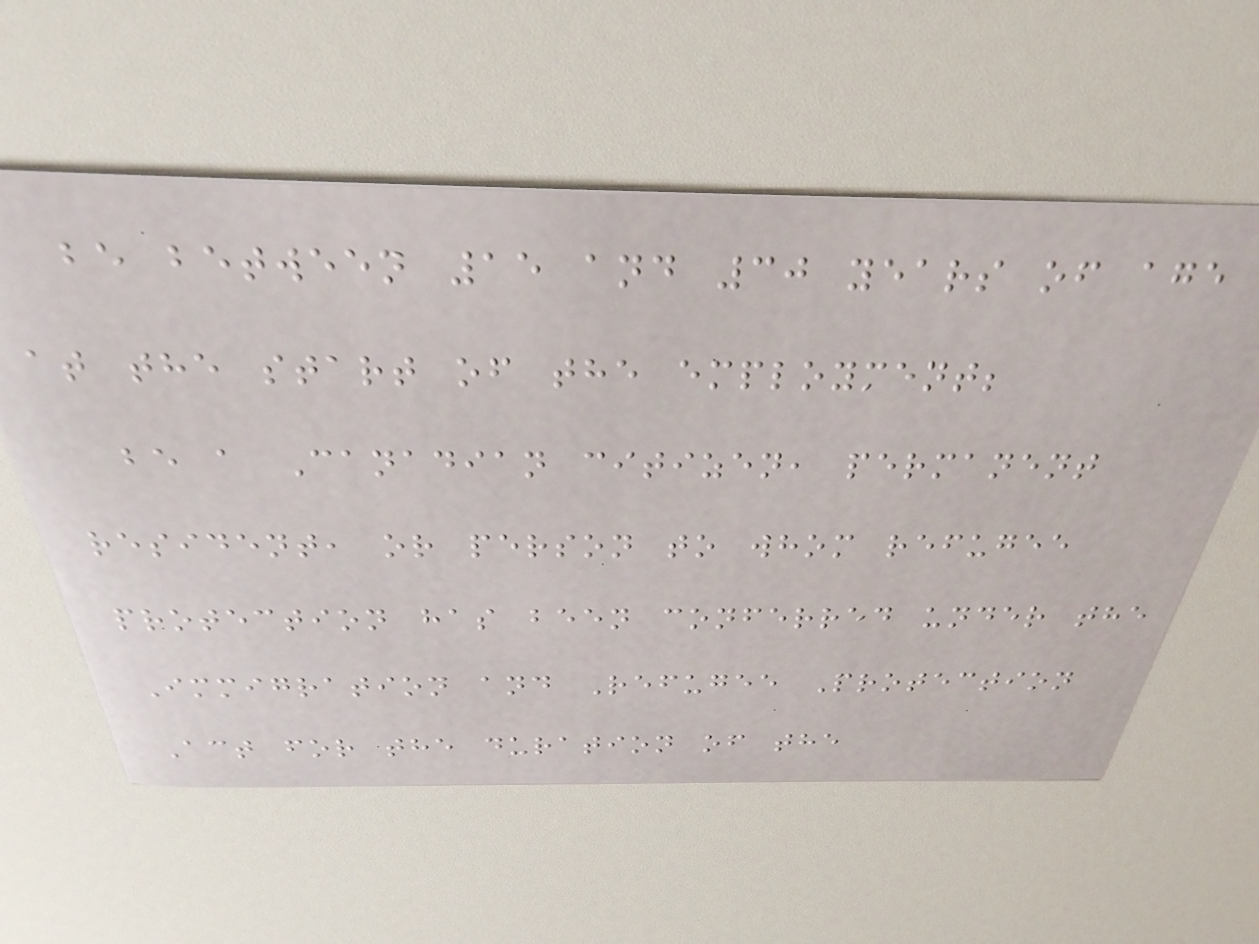be between 15 and 30 years of age
at the start of the employment;
be a Canadian citizen, permanent
resident, or person to whom refugee
protection has been conferred under the
Immigration and Refugee Protection
Act for the duration of the
